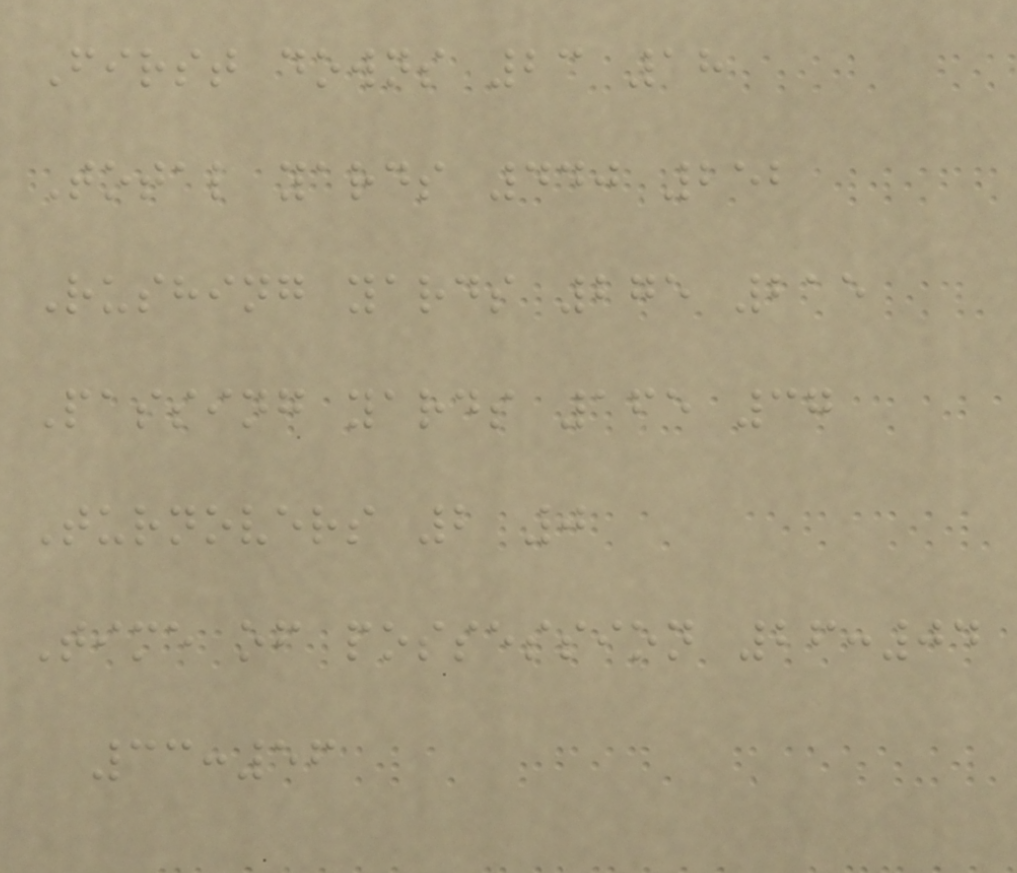First downs 23 18
Total yards 440 252
Rushing yards 275 215
Passing yards 165 37
Turnovers 2 0
Time of possession 26:04
33:56
